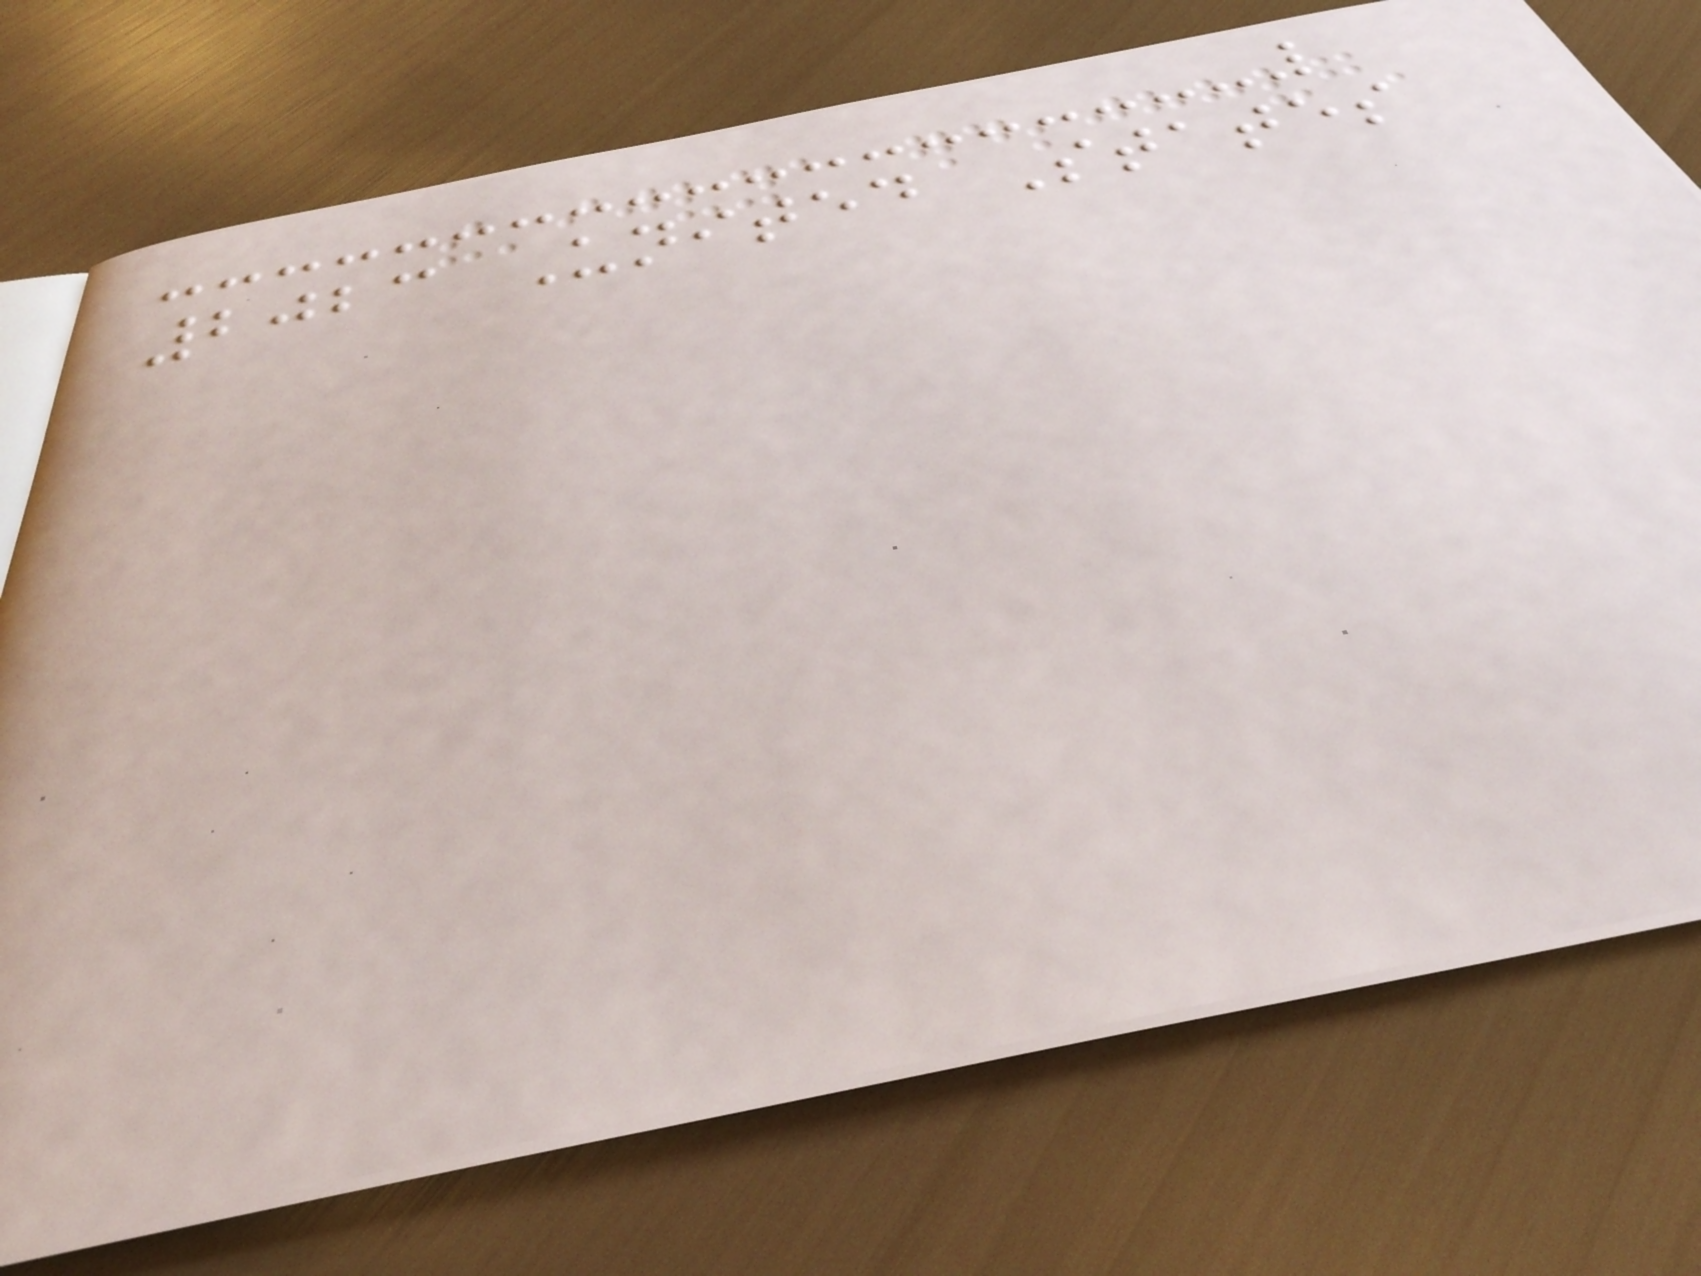2023 United States
